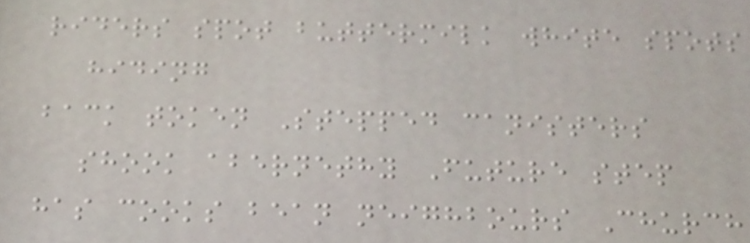riders spot buttermilk white spots
hiding
back token Stepped canisters
shook abernethy Future step
has cooks bean neighbours Church
